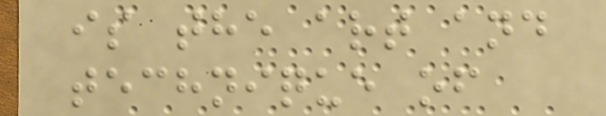is the art and
technique of
